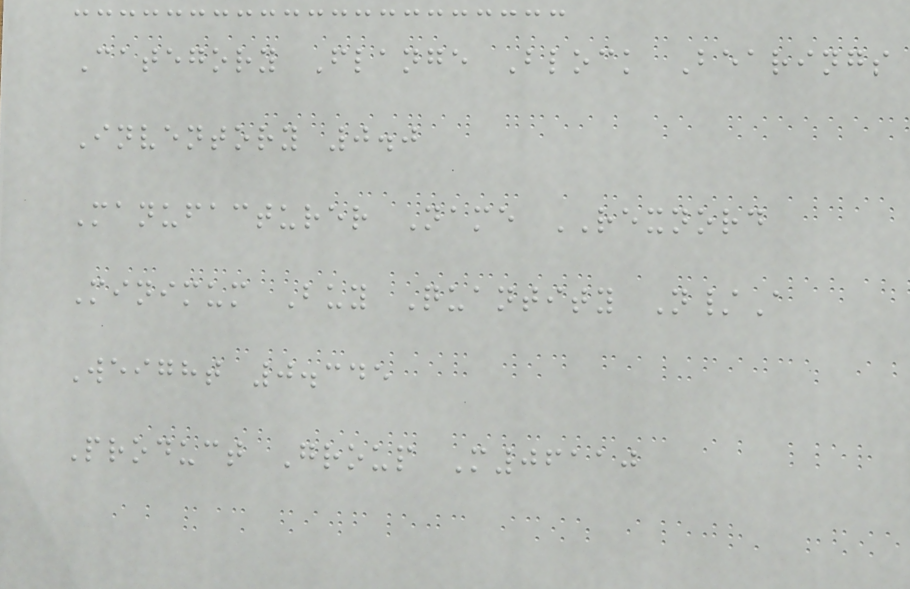Category Flange Block Bearings
Inventory 0.0
Manufacturer Name REXNORD
Minimum Buy Quantity N/A
Weight 0.345
Product Group M06110
